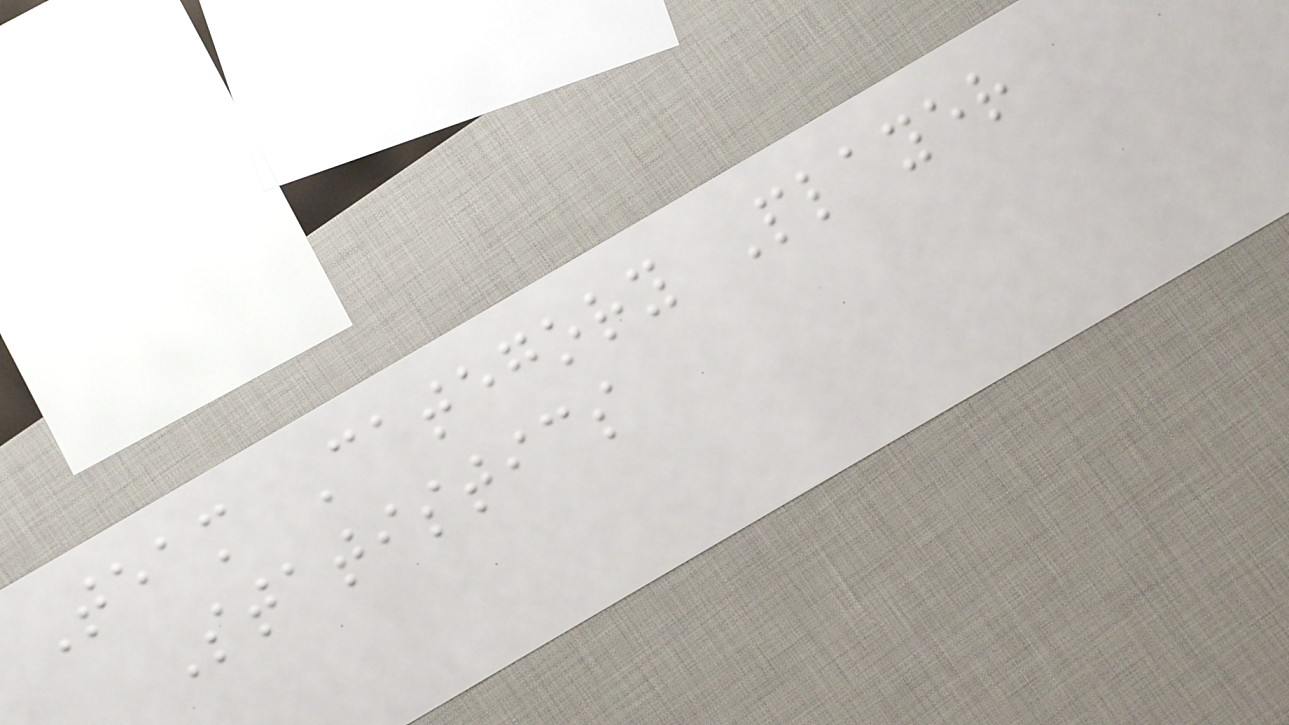Team Category Player
Statistics
